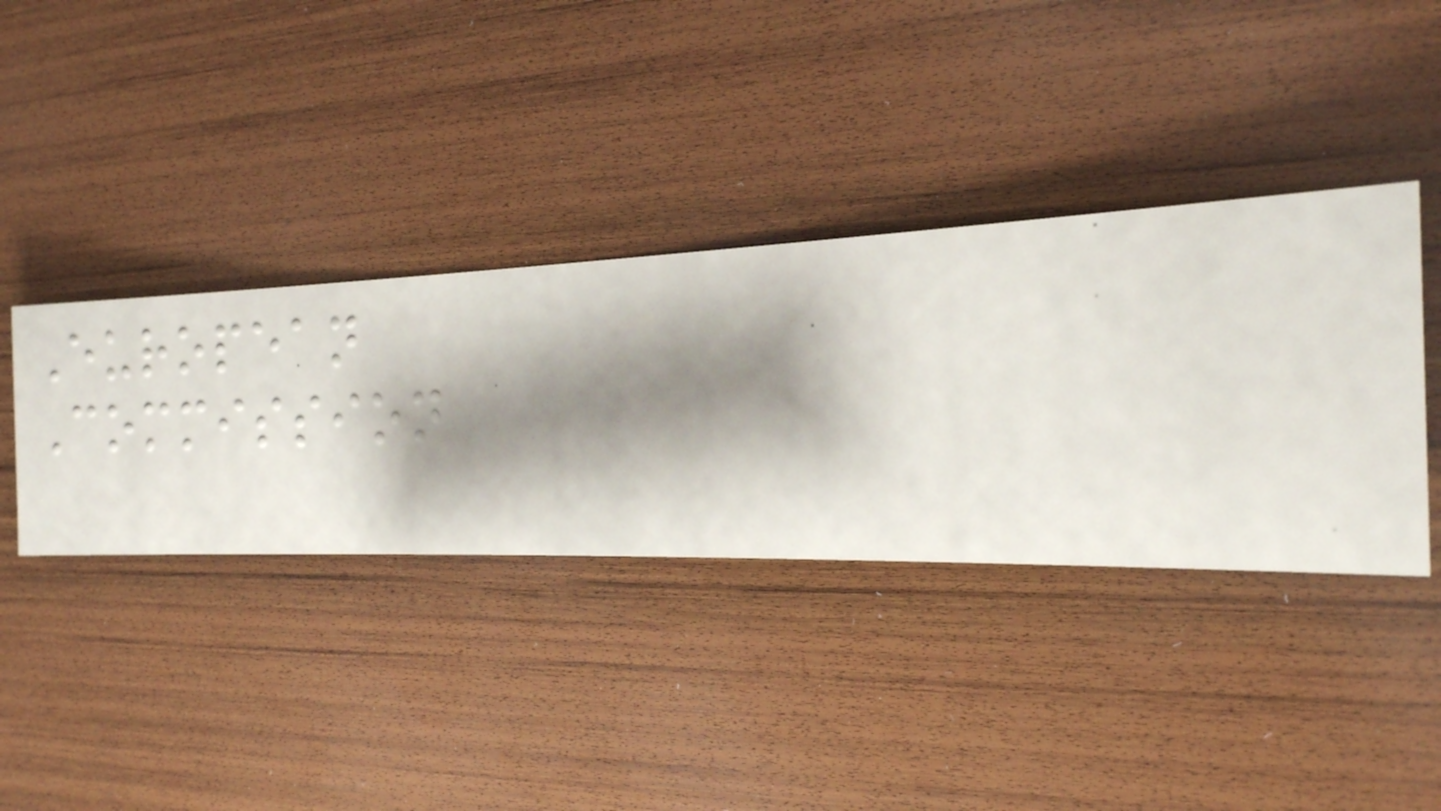European
Commission
